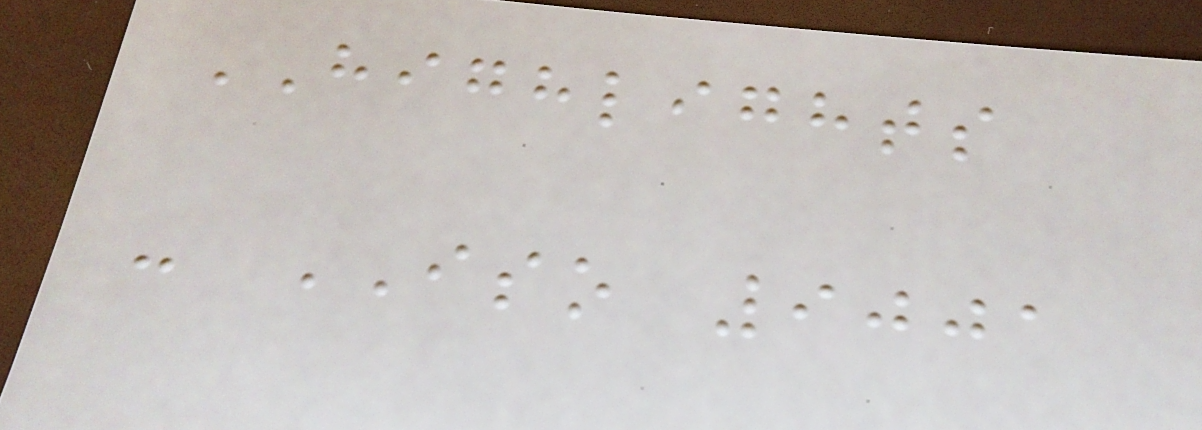HIGHLIGHTS
- ISO 9001
